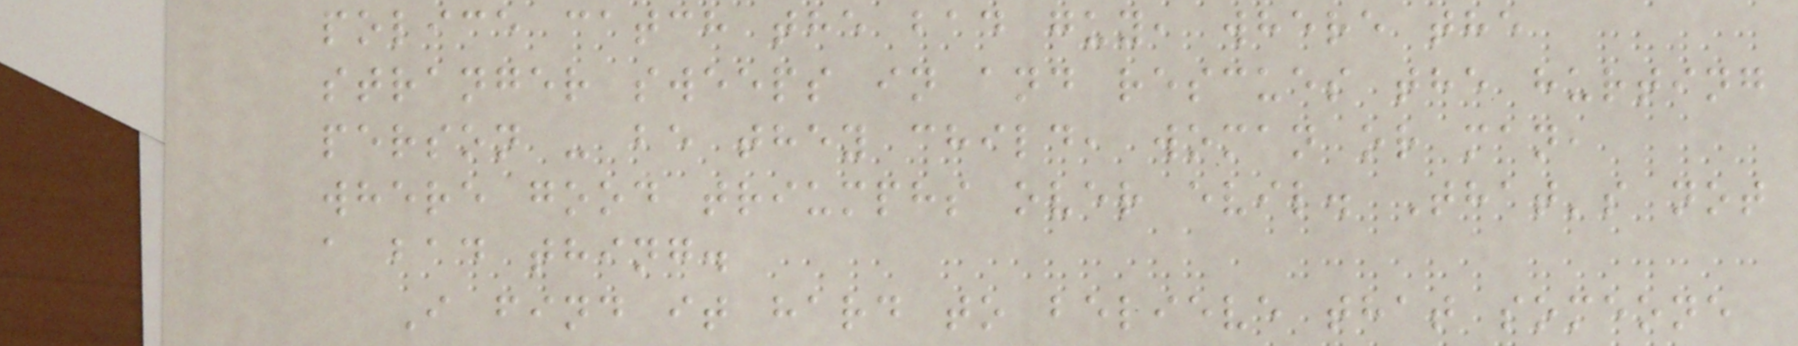police catch the bad guy, where the
stranger sweeps in and rescues the hurting
person - be they child, woman or man,
where good triumphs over evil. That's not
a bad thing.
I find it hard to believe that someone
